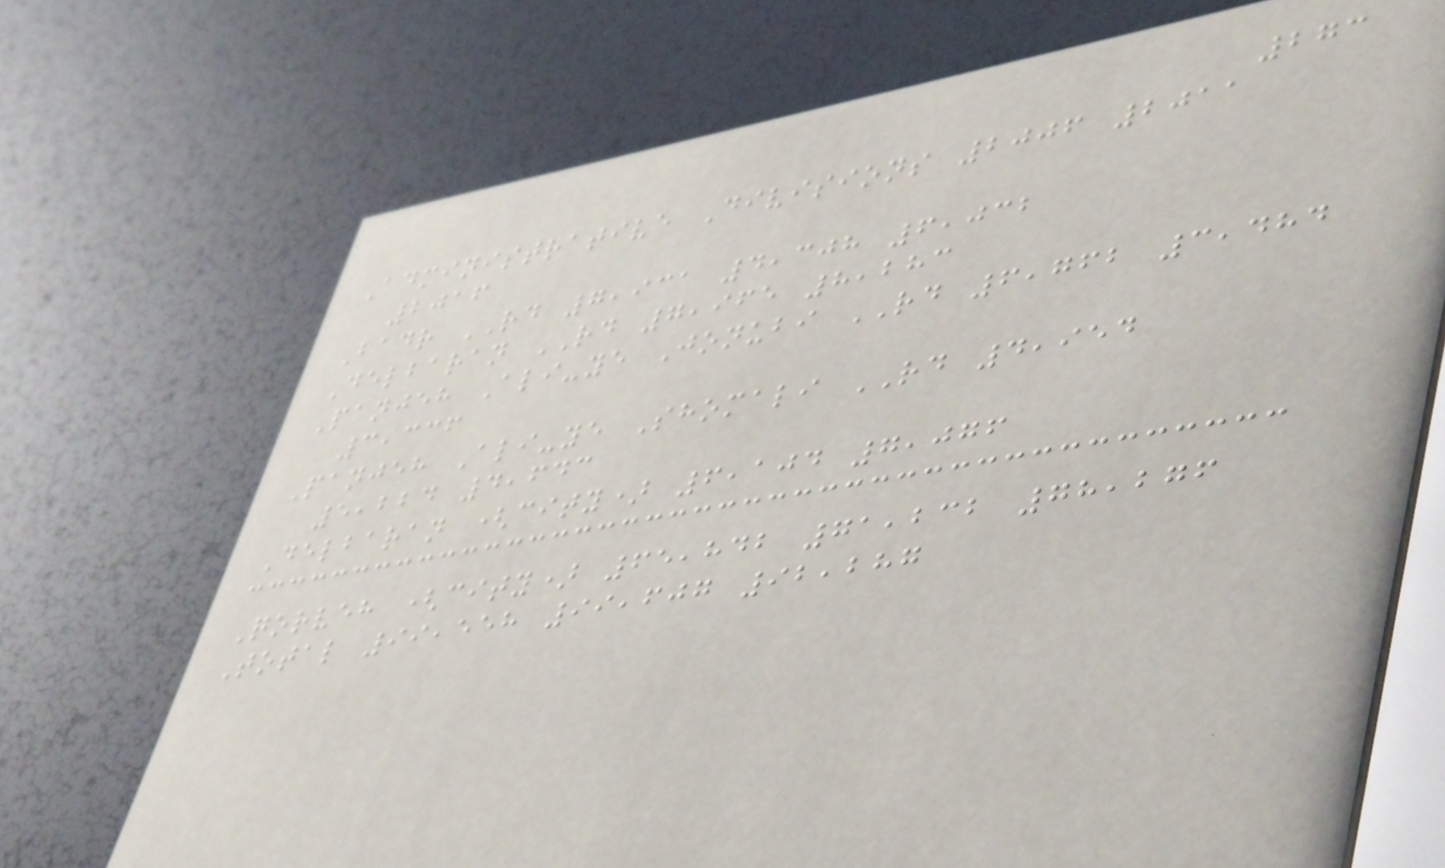273
Administrative Divisions 2006 2011
2016
Badr RD 7,931 4,308 6,032
Delbaran RD 7,965 8,283
Panjeh Ali-ye Jonubi RD 6,762 3,484
3,336
Panjeh Ali-ye Shomali RD 4,954
5,224 4,643
Delbaran (city) 6,104 7,076
Qorveh (city) 65,842 71,232 78,276
Total 99,558 99,607 92,287
